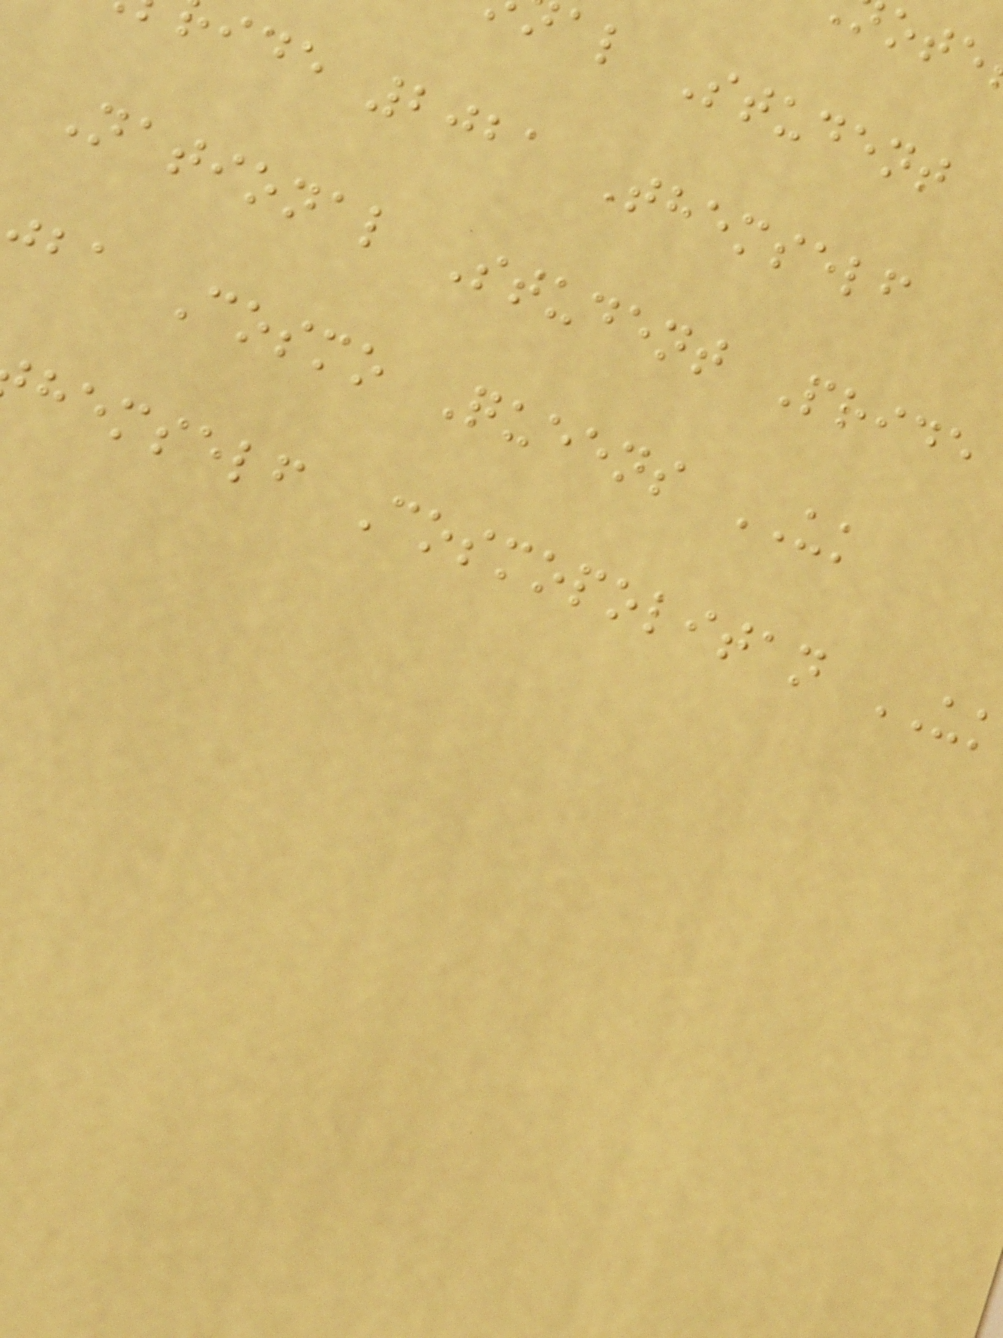al Student
ide 2021 Themself
National Student Pride
ba Cosmo Queens UK
hemself Cosmopolitan
